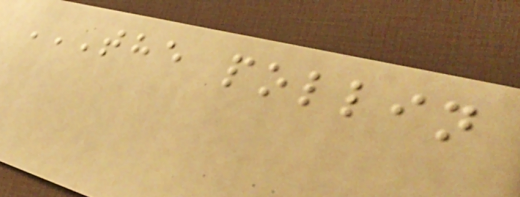THE POLLIN
